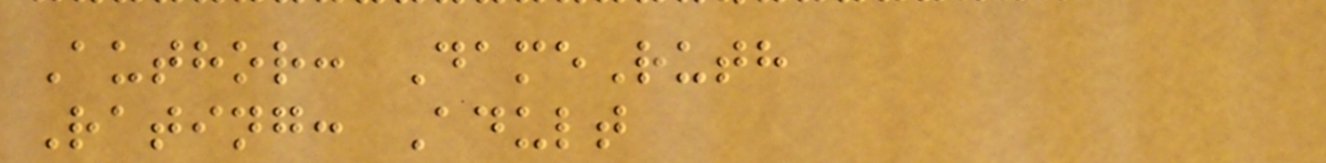Author: DameRuth
Rating: Adult
